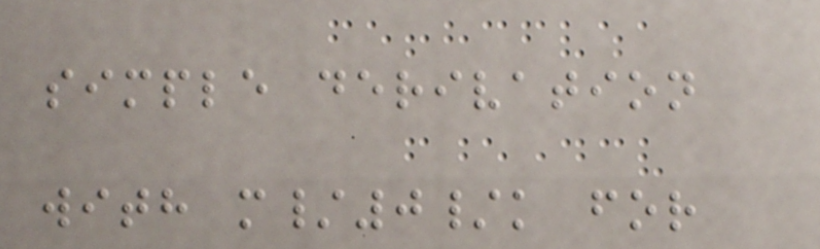simple derivation
with m/0/k for
